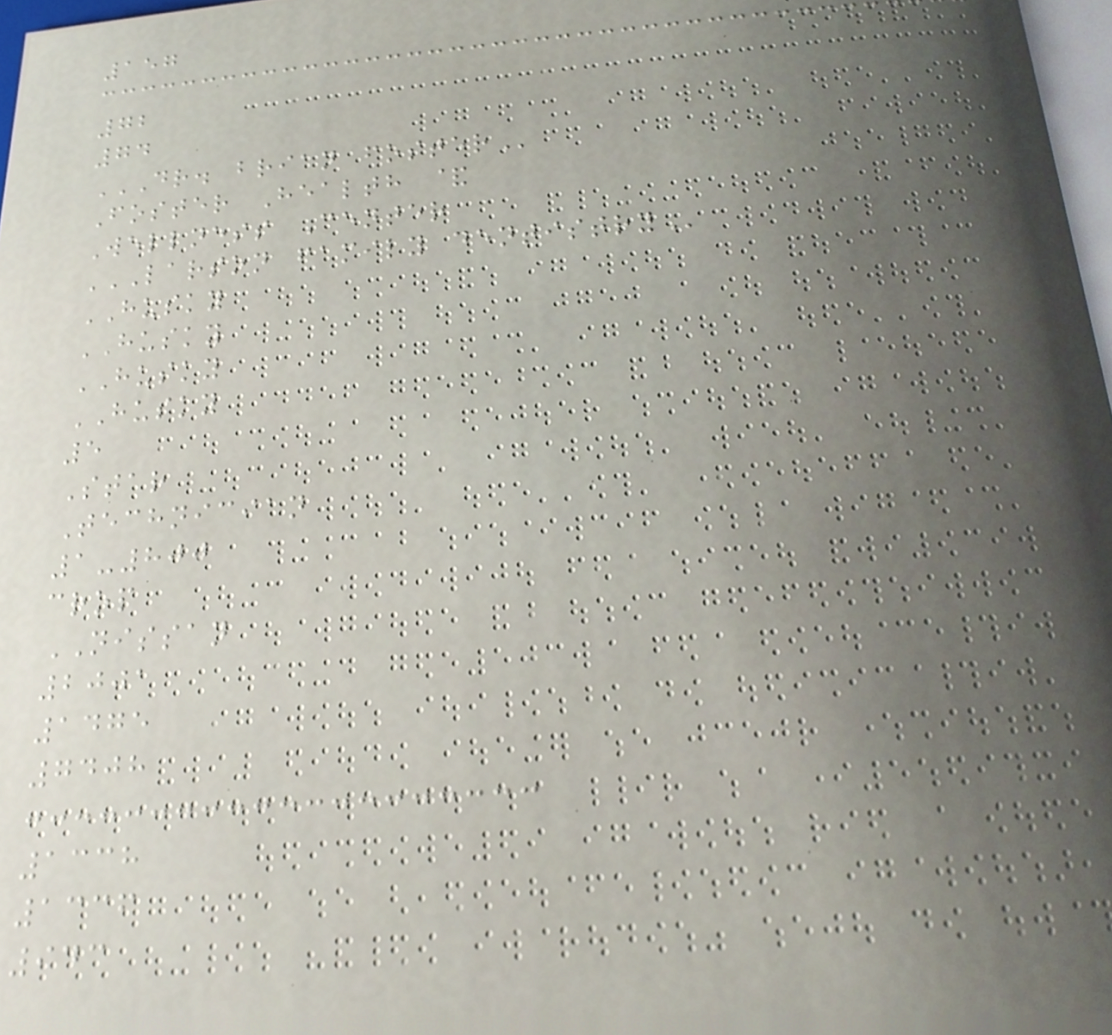157
72
74
DR. BRIAN FOSTER
Foster Health &
Wellness Center
LARSON FAMILY DENTISTRY
HUSKY
HUSKY
HUSKY
HUSKY
5
Star
Technician
1-800
crop
NISSAN
2001
1475
7408
1338
1336
943
